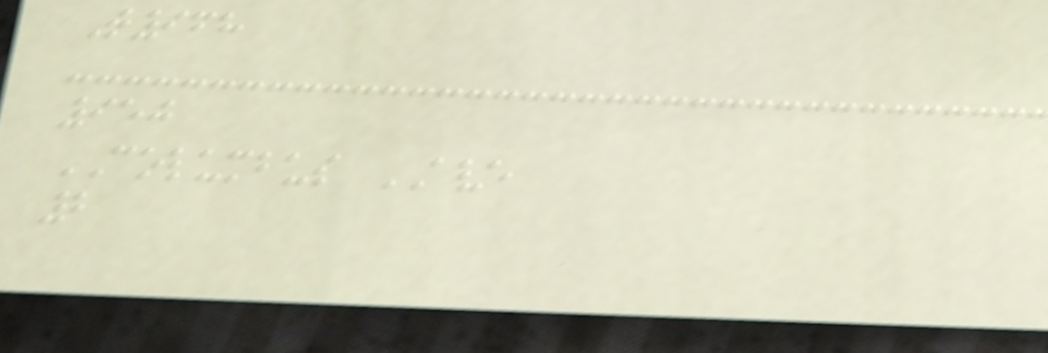T968
950
COLUMBUS AVE
2
